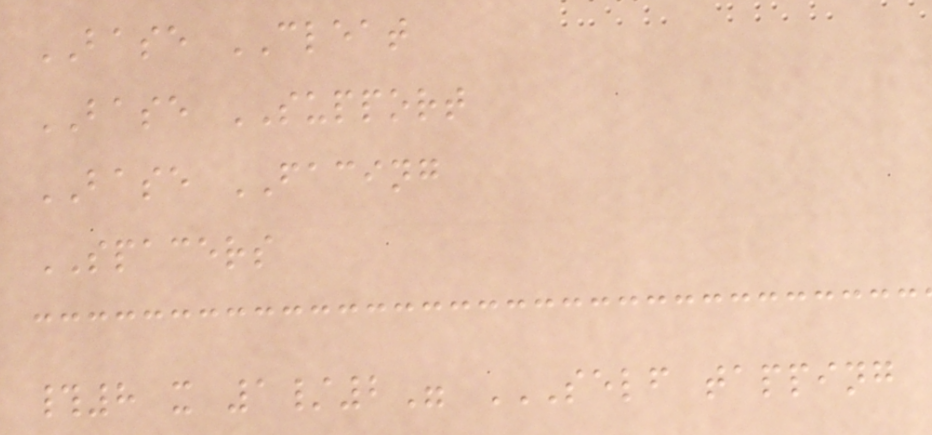BASE CLEAT
BASE SUPPORT
BASE FACING
SPACERS
#8 x 1/2" SELF TAPPING
